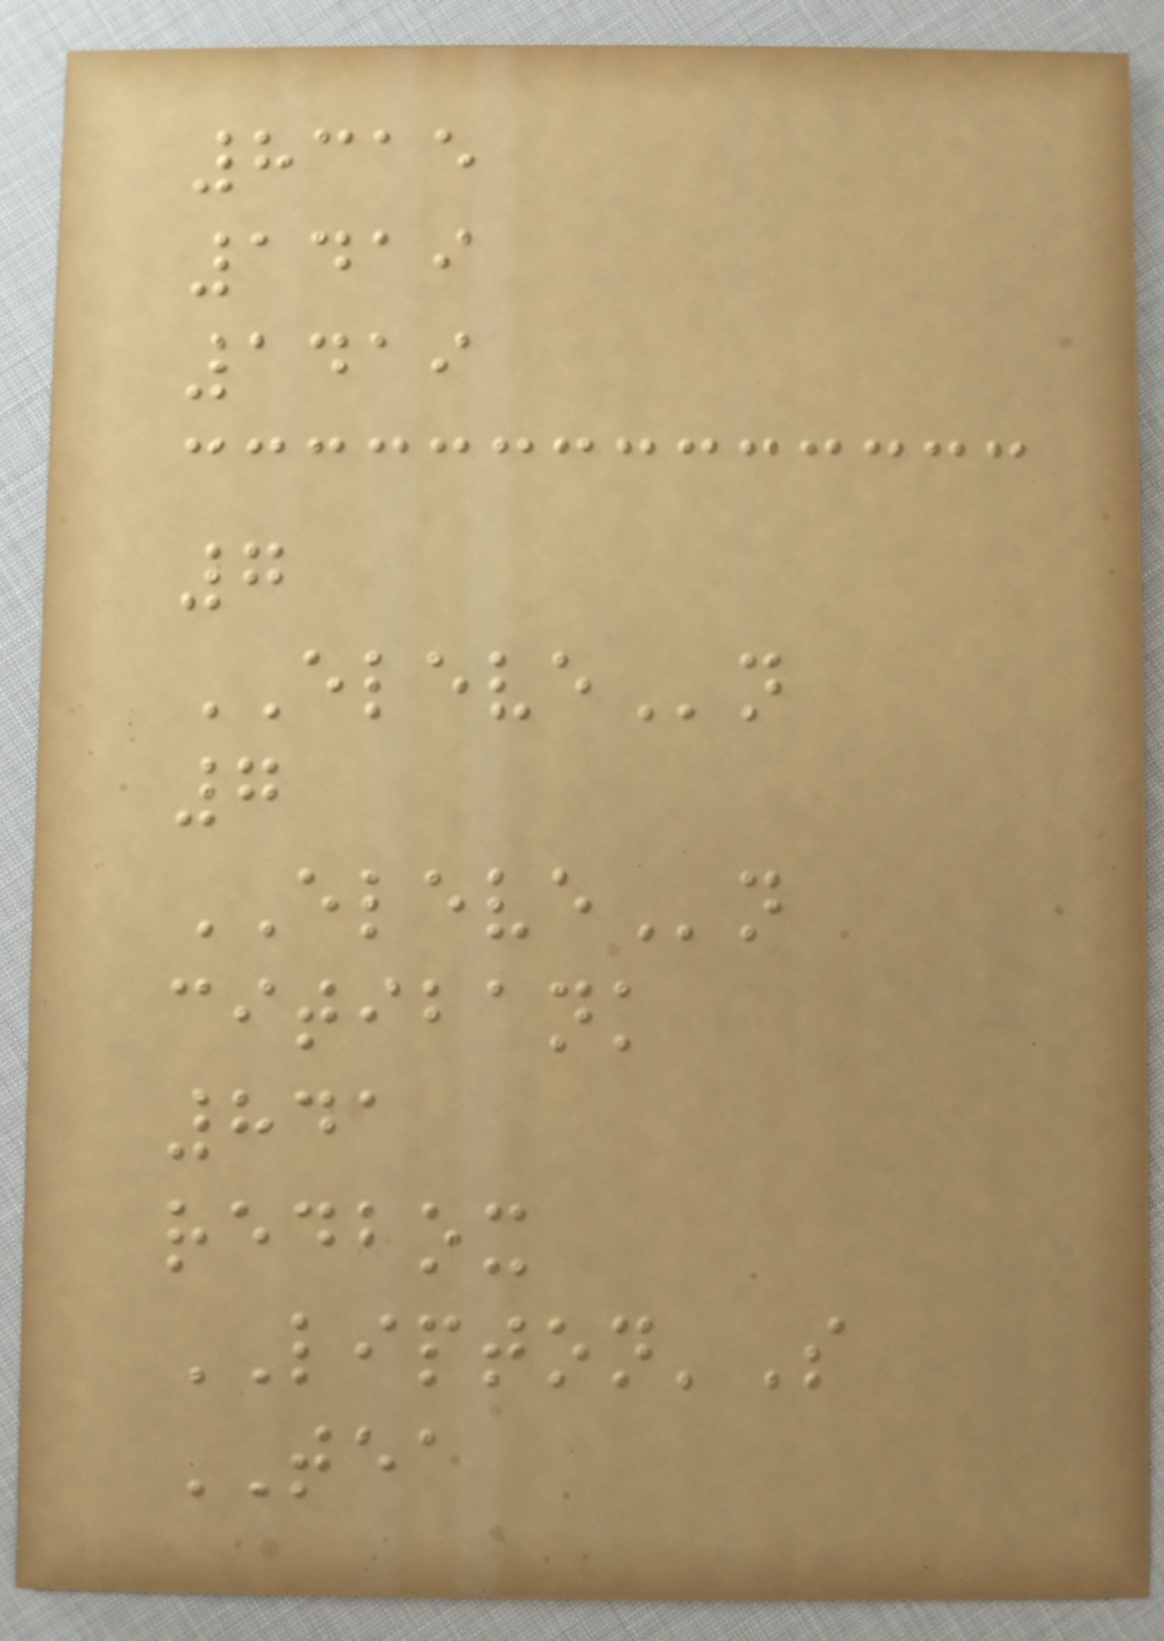8315
1419
1419
7
ELEVEn
7
ELEVEn
citibank
841
redbox
LIPTON'S
TEA
